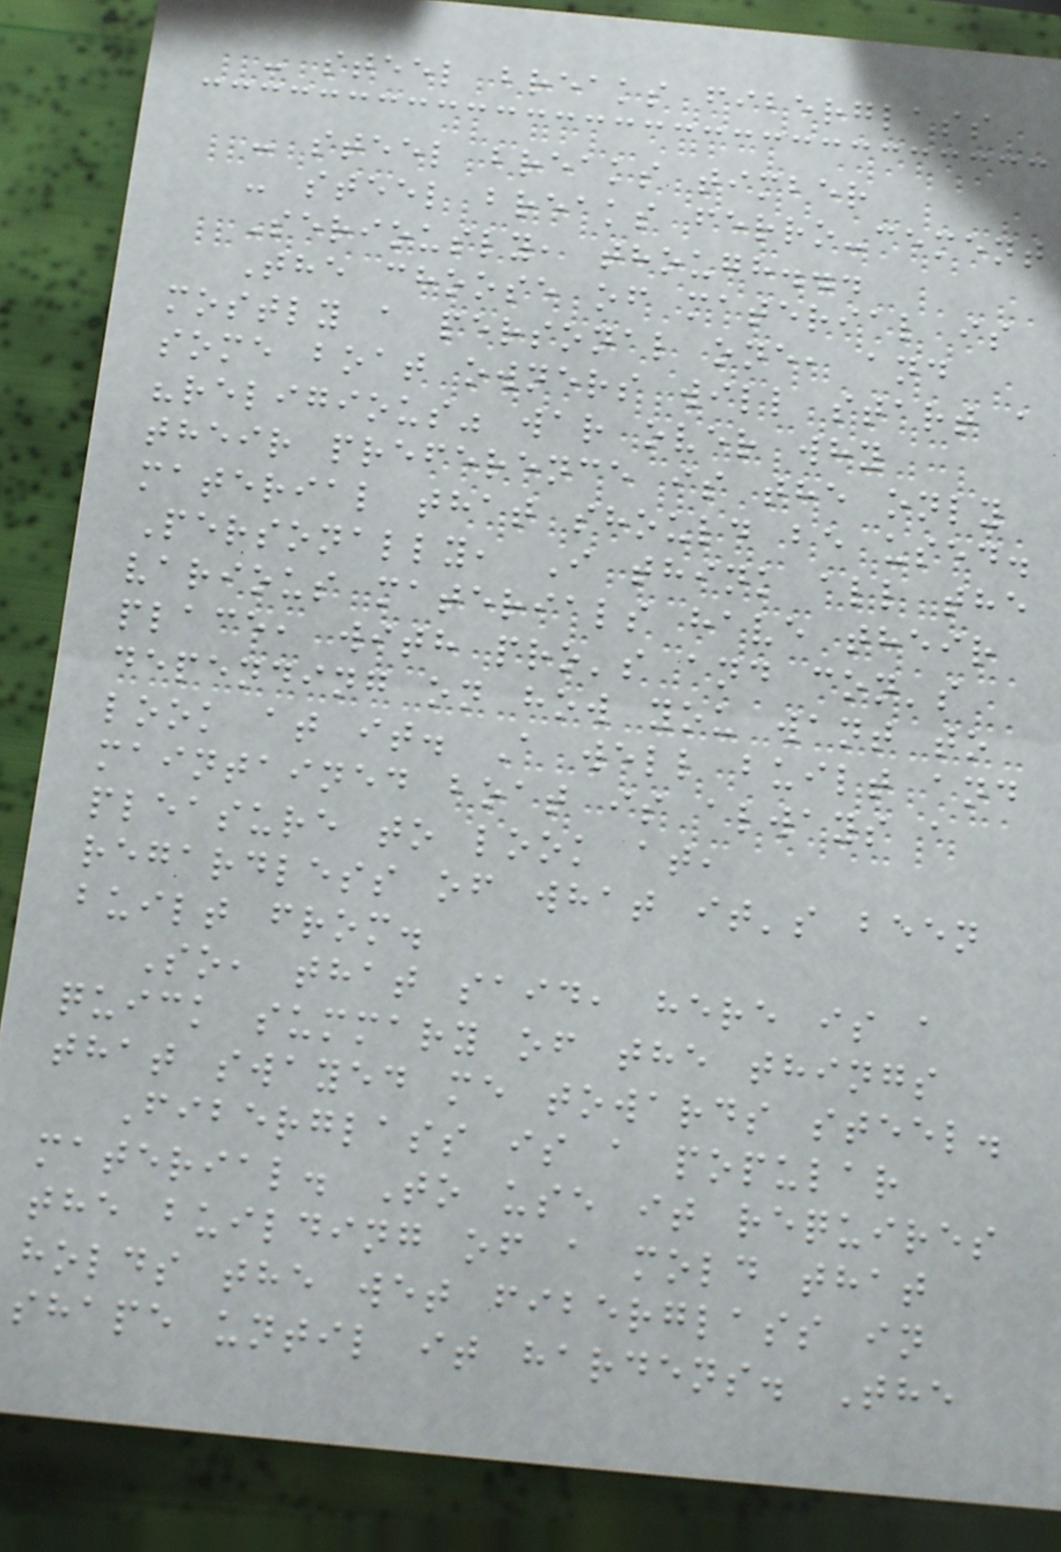- steel breaks fiberglass
- steel breaks timber
- steel breaks ferro-cement
Seriously, though...
The choose of material is
mostly a personal one, and
some boat owners will start a
"religious" war over why
their preference is the only
material that should be used.
Personally, I think all the
various materials have their
place, with pro's and con's
depending on how you want to
look at it. A well built and
maintained boat is always a
pleasure to look at,
regardless of what it's been
built from.
So, that said, here is a
quick summary of the things
that swayed me towards steel.
Fiberglass is a popular
material. To use it requires
the building of a mold that
holds the wet fiberglass in
shape until it hardens. The
